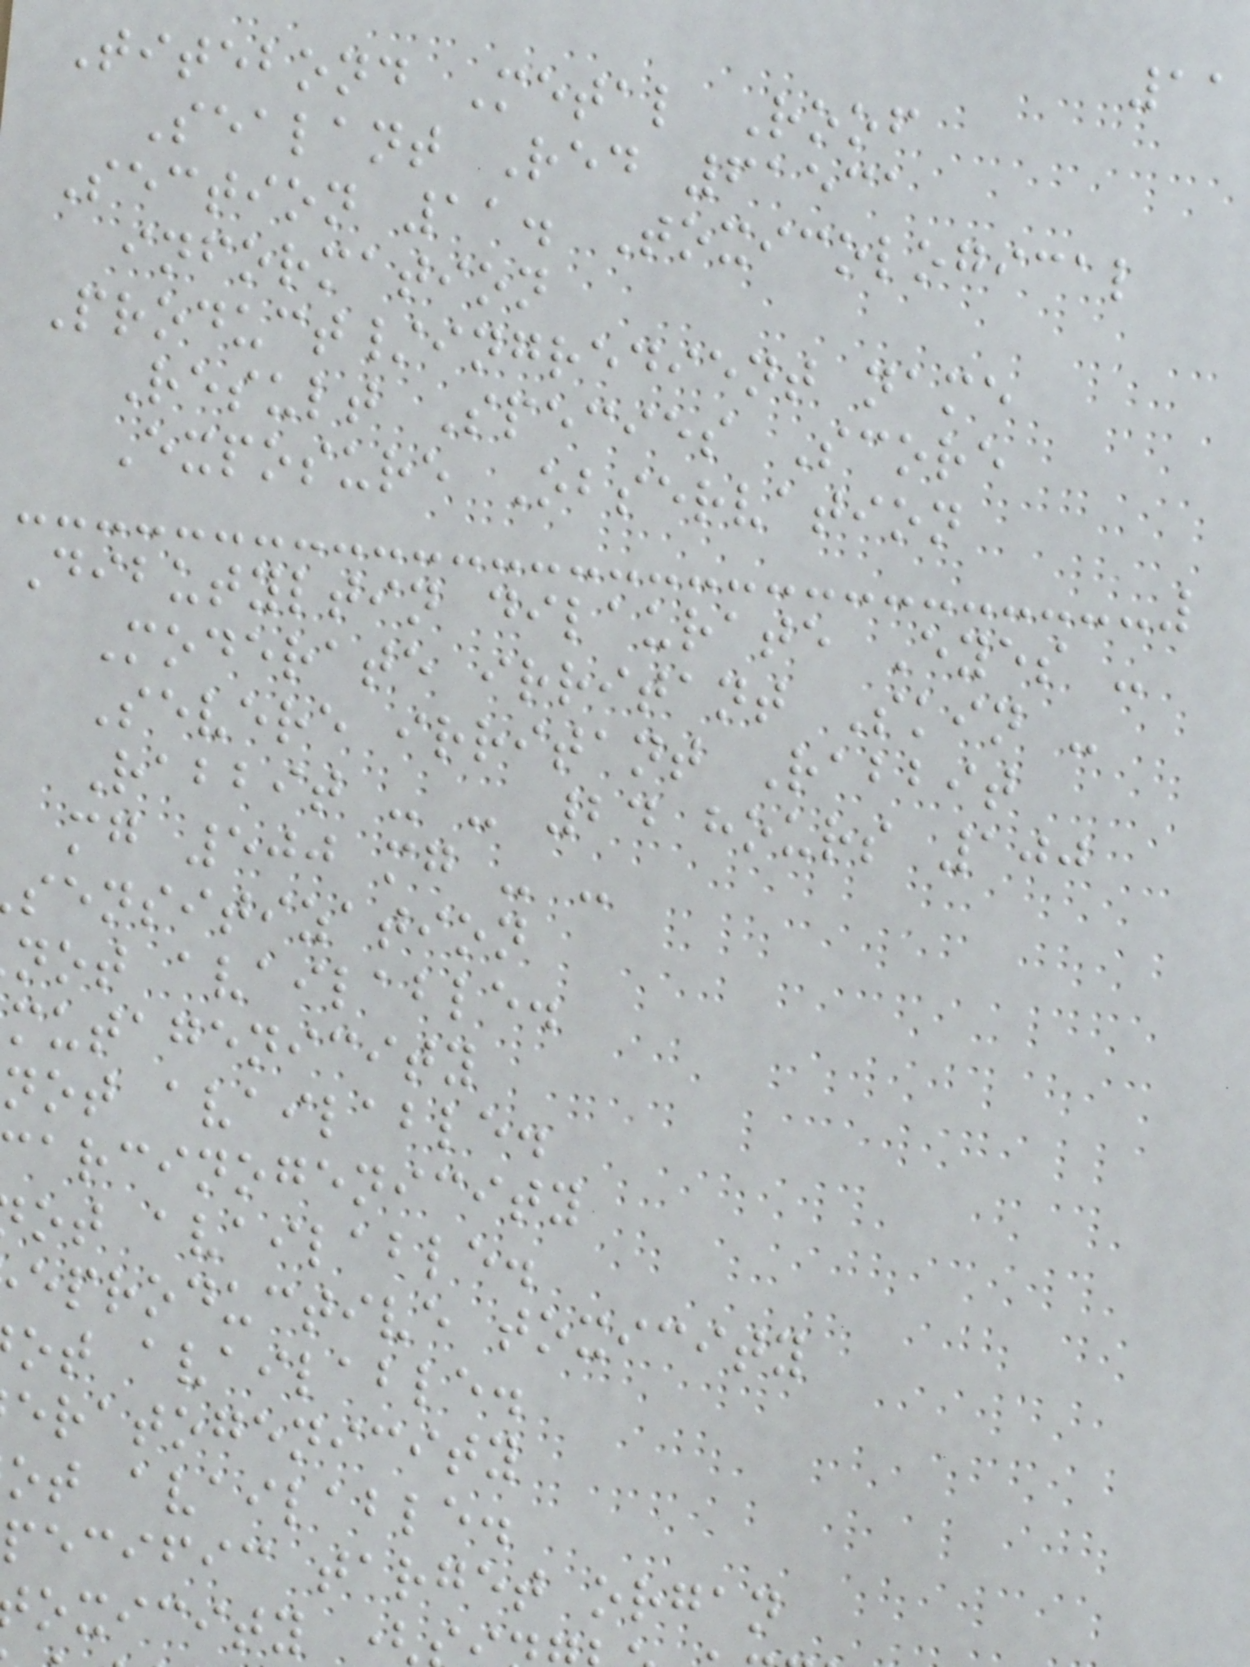11
Titebond Metal Roof
Sealant Red 61531
Section 11. Toxicological
information
Product/ingredient name
Result Species Score
Exposure Observation
Dibutyltin dilaurate Eyes -
Moderate irritant Skin -
Severe irritant Rabbit
Rabbit - - 24 hours 100
mg 500 mg - -
sensitization
not available.
mutagenicity
not available.
arcinogenicity
ot available.
eproductive toxicity
ot available.
eratogenicity
ot available.
pecific target organ
oxicity
